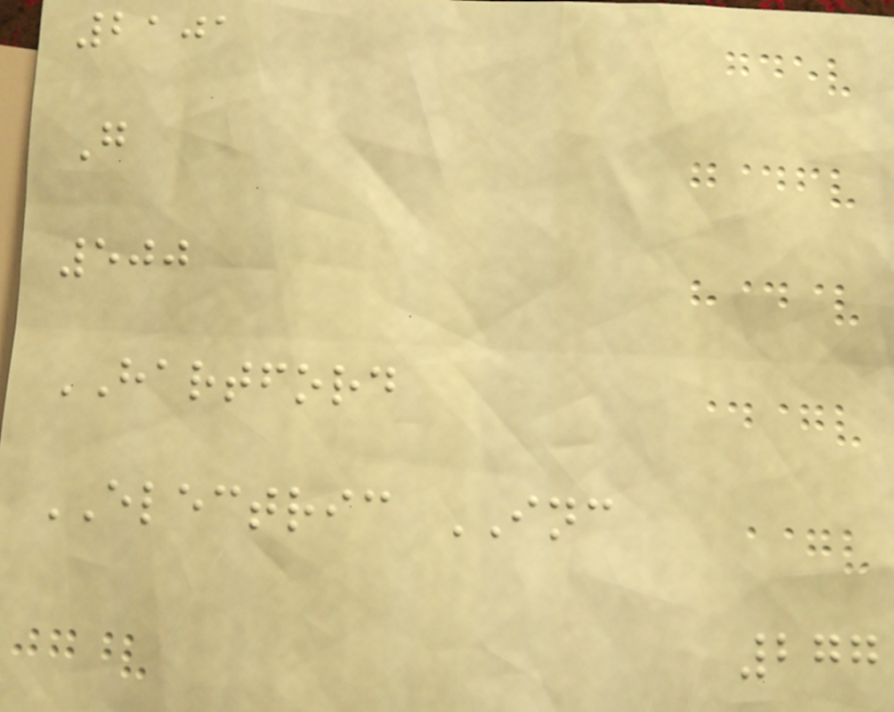2101
G
500
HARTFORD
ELECTRIC INC
277
